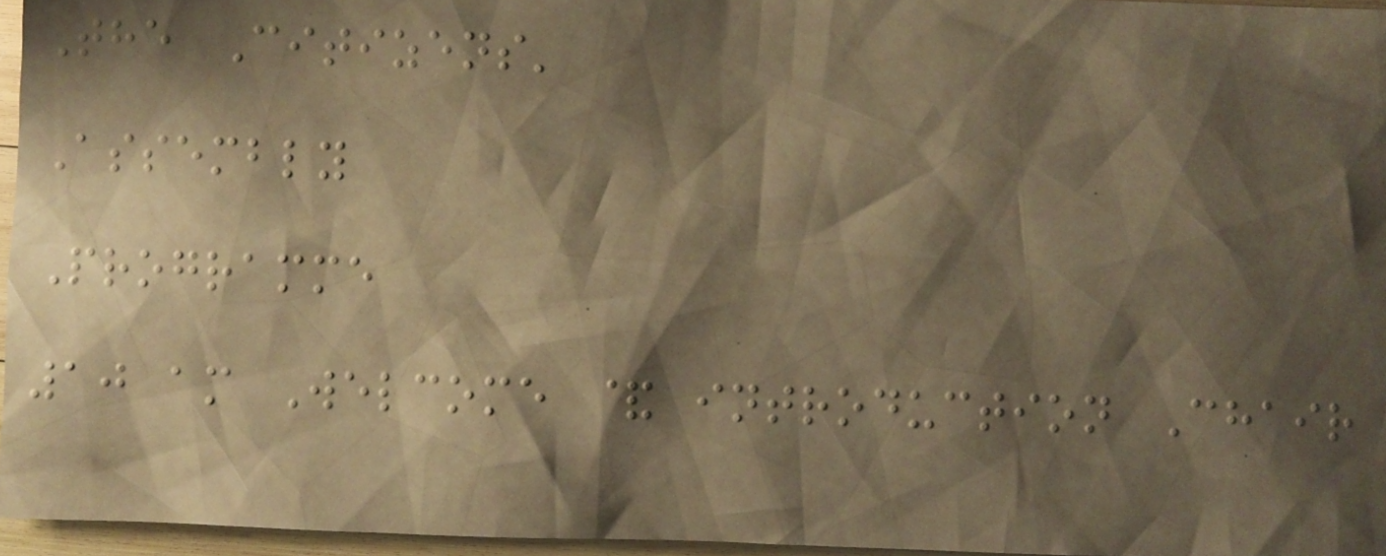The Citizens'
Assembly
Programme
10 am Welcome & introduction Chair
